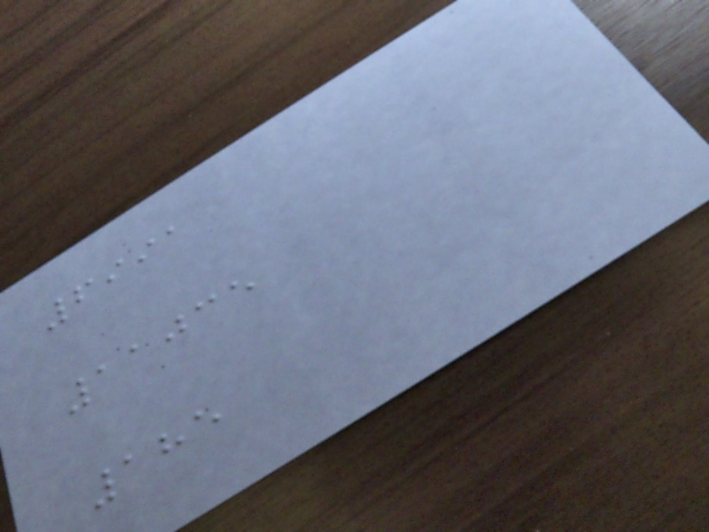6991
11035
185
